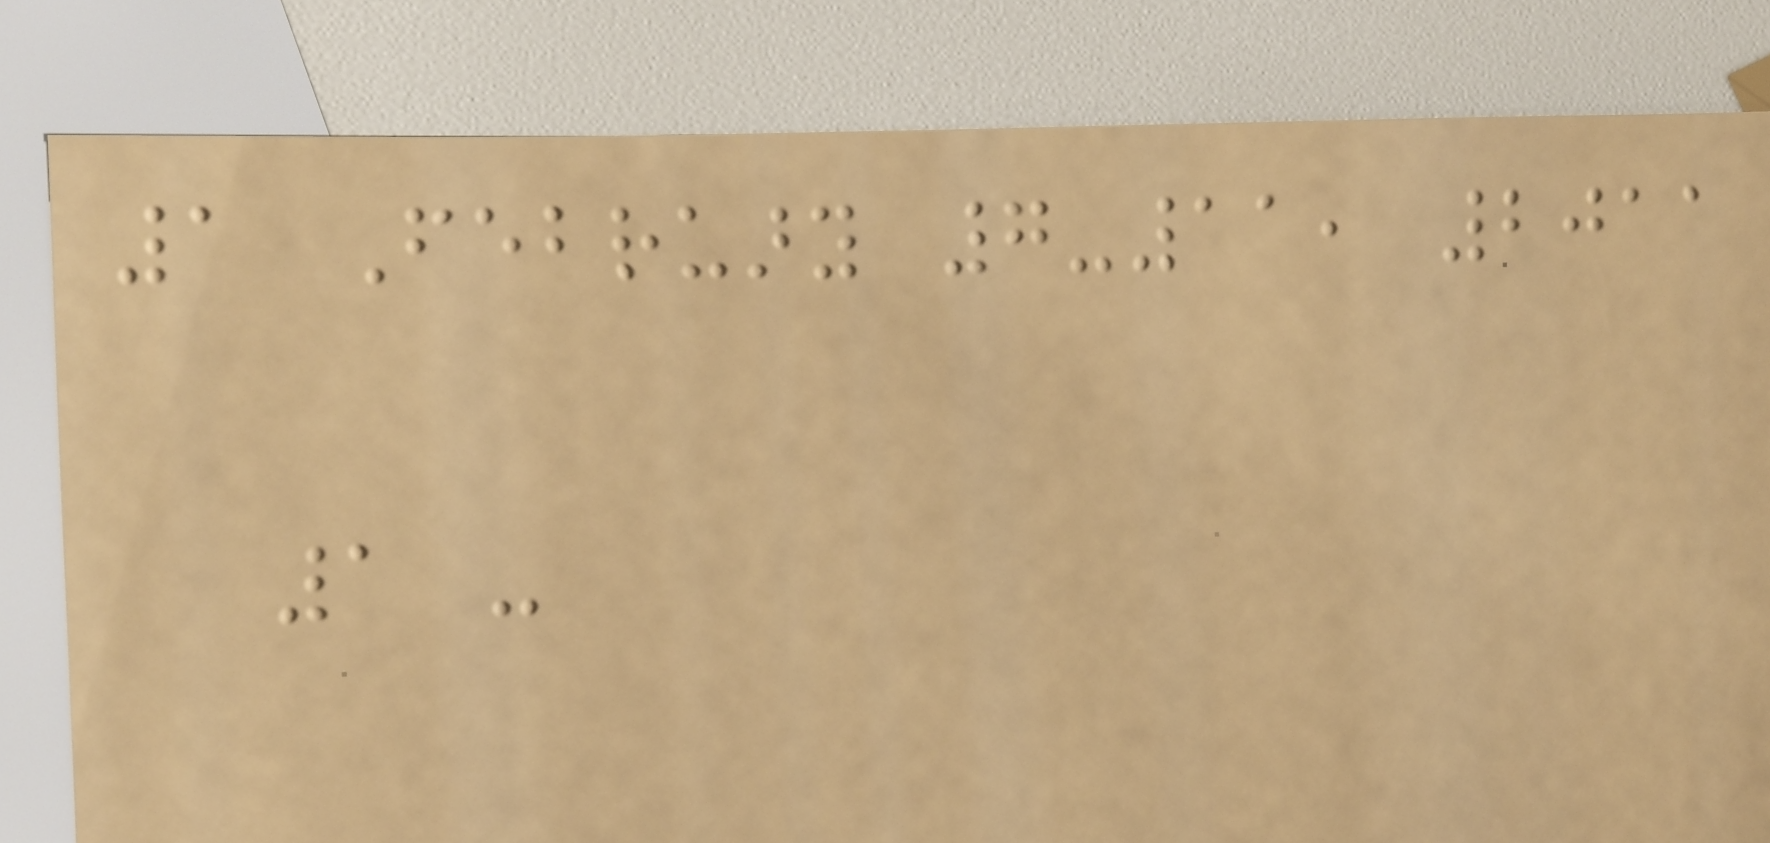1 February 7-11, 2011
1 -
